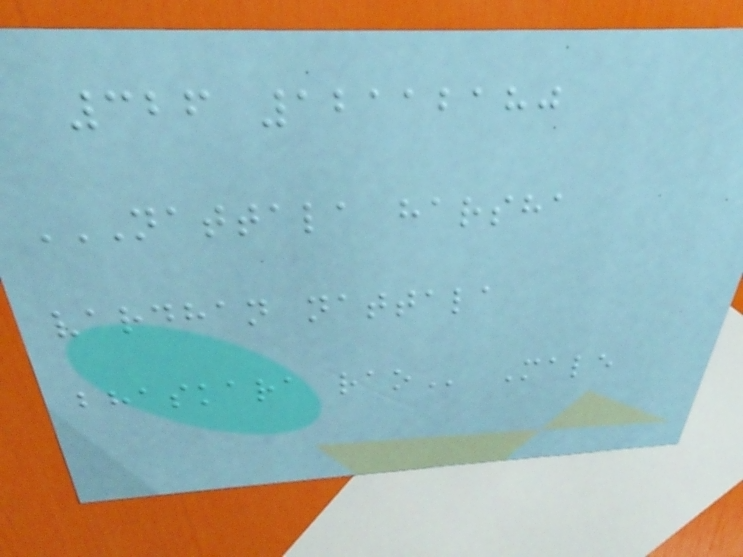326 12112180
NATTALA HARSHA
VARDHAN NATTALA
BHASKARA RAO Male
